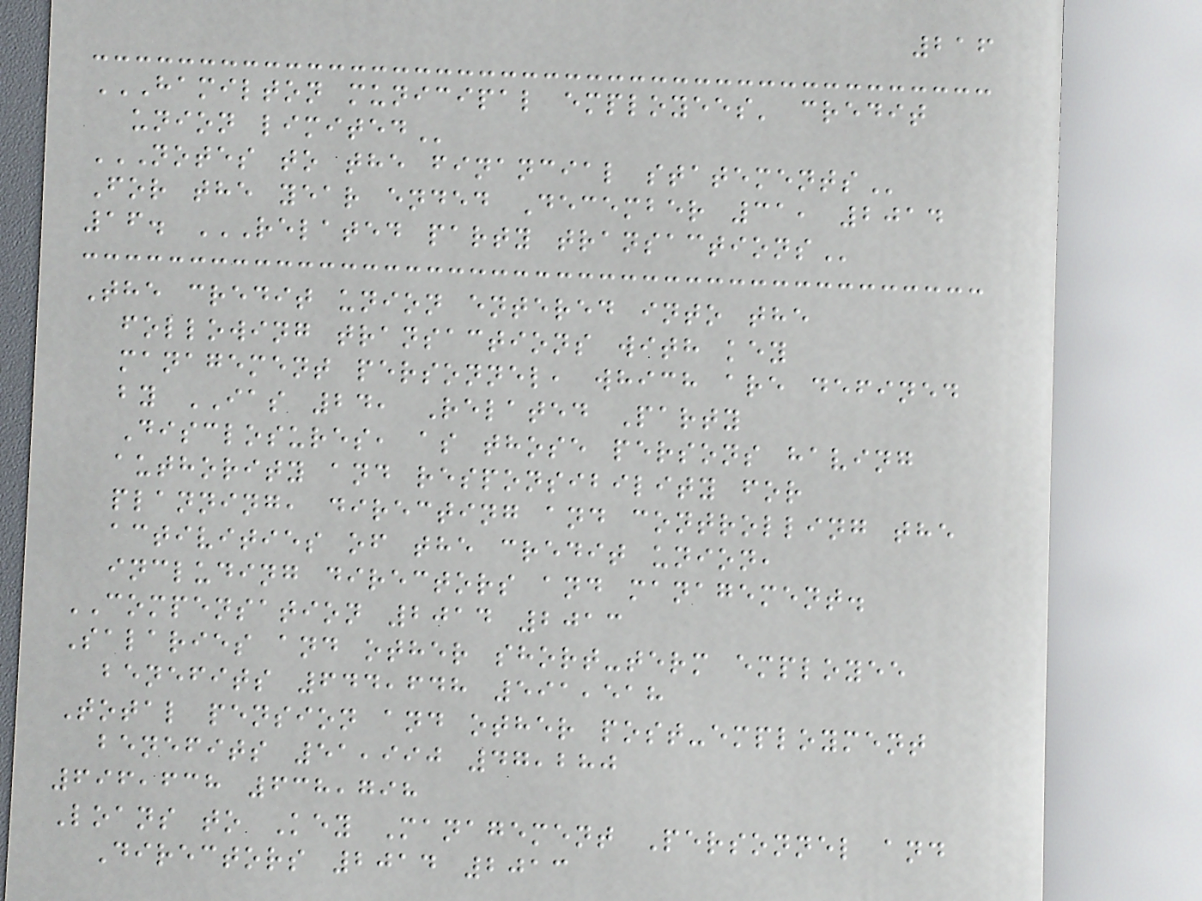216
HAMILTON MUNICIPAL EMPLOYEES' CREDIT
UNION LIMITED
NOTES TO THE FINANCIAL STATEMENTS
For the year ended December 31, 2014
16. RELATED PARTY TRANSACTIONS
The credit union entered into the
following transactions with key
management personnel, which are defined
by IAS 24, Related Party
Disclosures, as those persons having
authority and responsibility for
planning, directing and controlling the
activities of the credit union,
including directors and management.
COMPENSATION 2014 2013
Salaries and other short-term employee
benefits 644,648 591,518
Total pension and other post-employment
benefits 51,990 47,280
696,638 638,798
Loans to Key Management Personnel and
Directors 2014 2013
